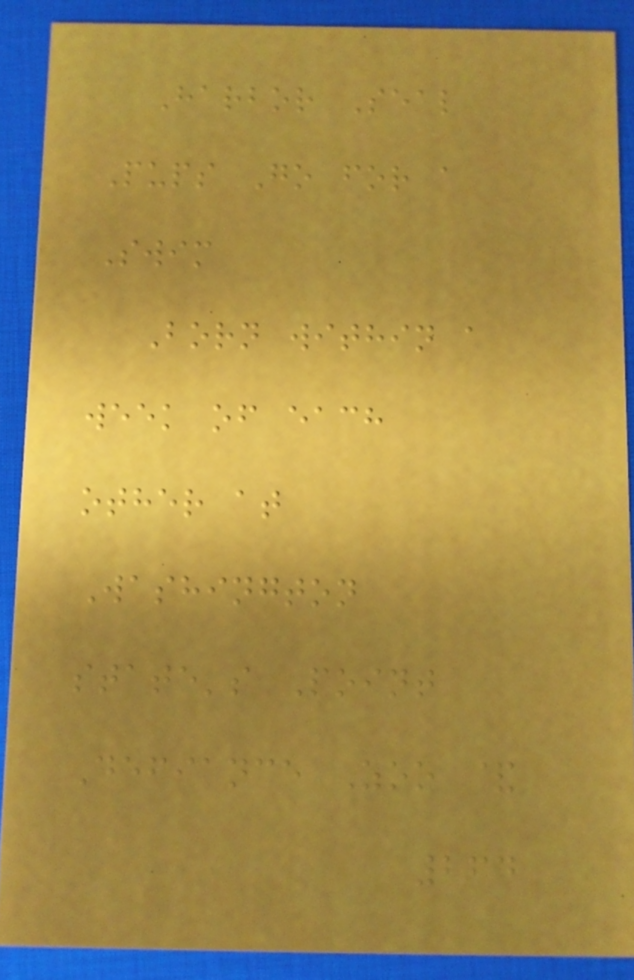Harbor Seal
Pups Go for a
Swim
Born within a
week of each
other at
Washington
state's Point
Defiance Zoo &
264
